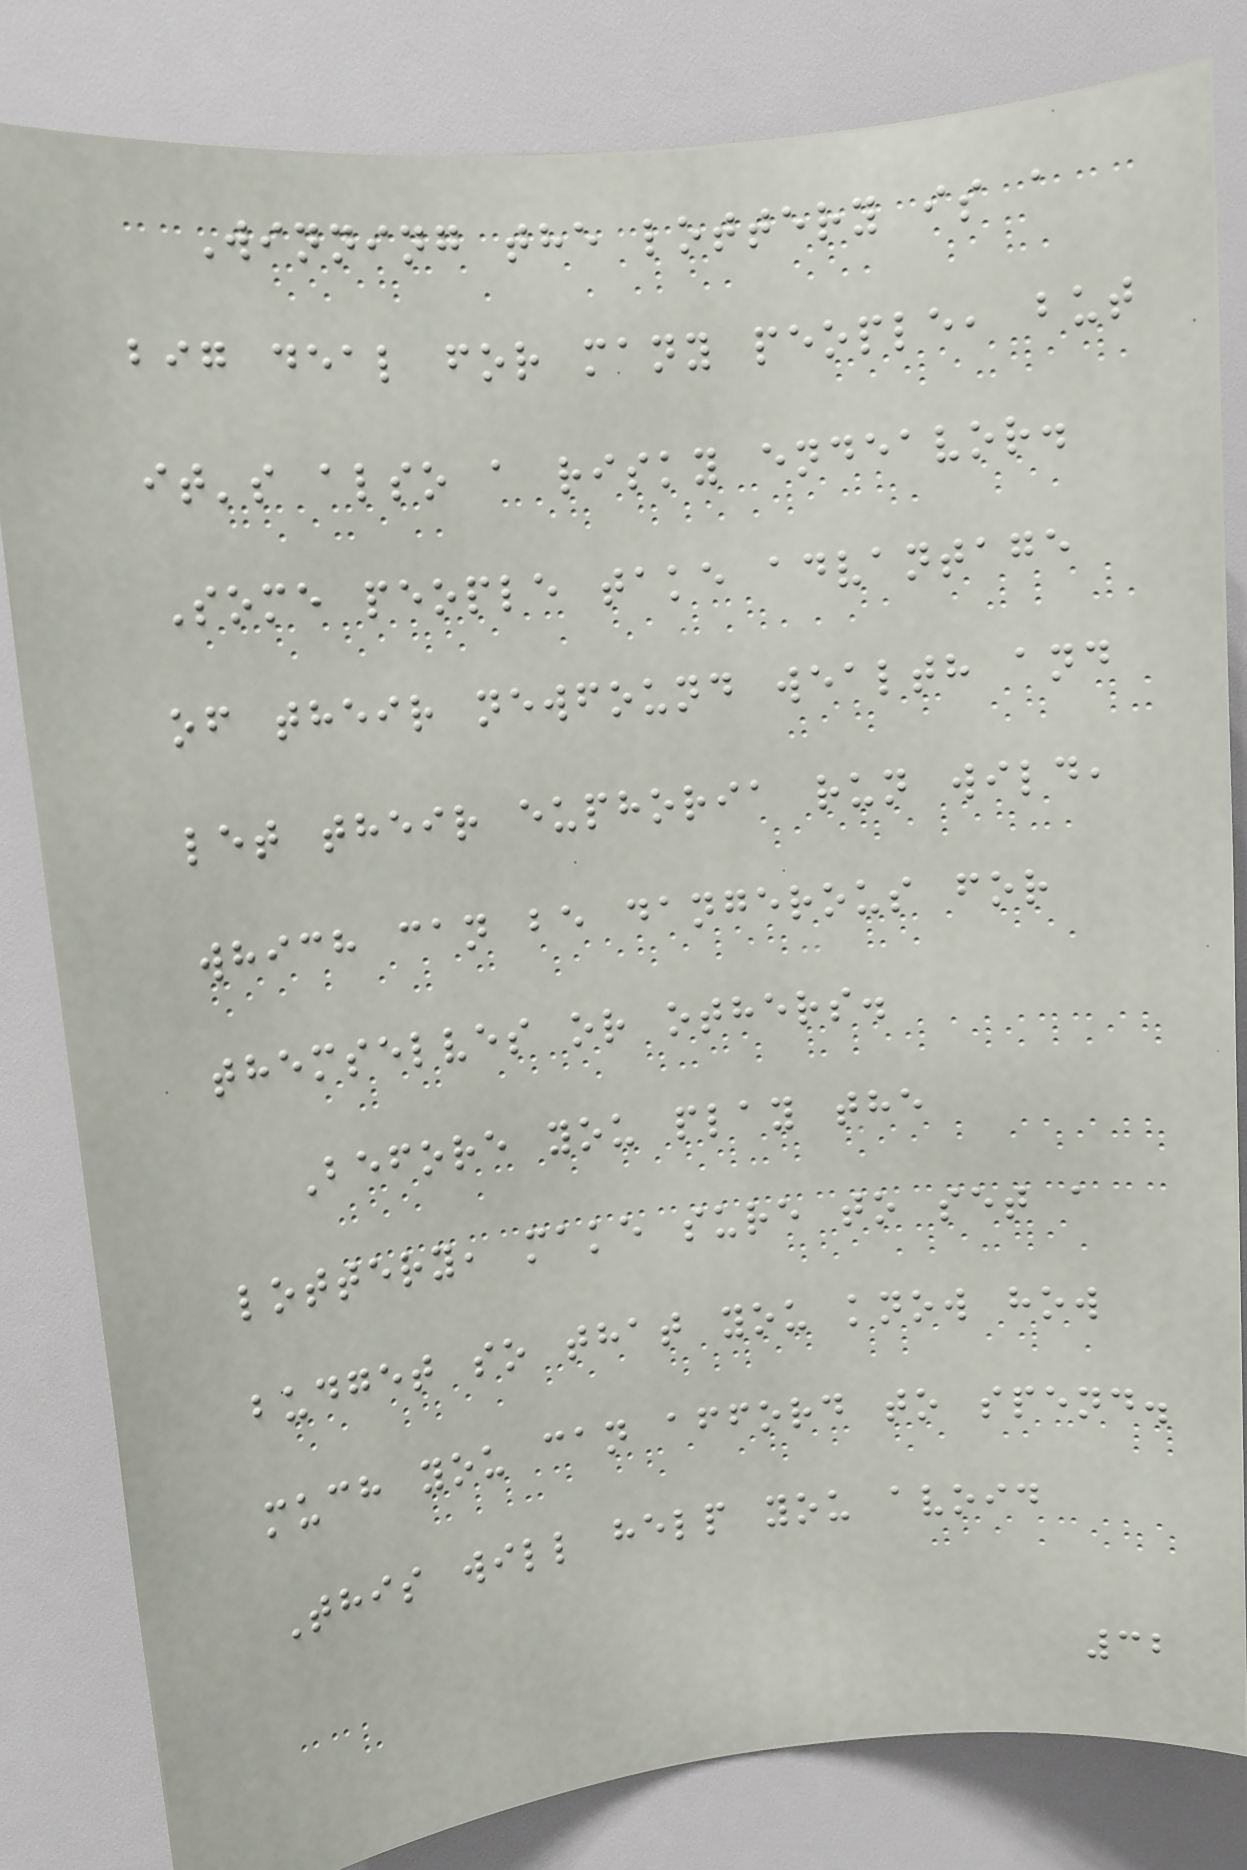Winning the lottery is a
big deal for many people, but
it's also a risky endeavor.
Some people take advantage
of their newfound wealth and
let their euphoria run wild,
which can be dangerous for
themselves or others.
Before you play the
lottery, make sure to set a
budget so that you know how
much you can afford to spend.
This will help you avoid
32
